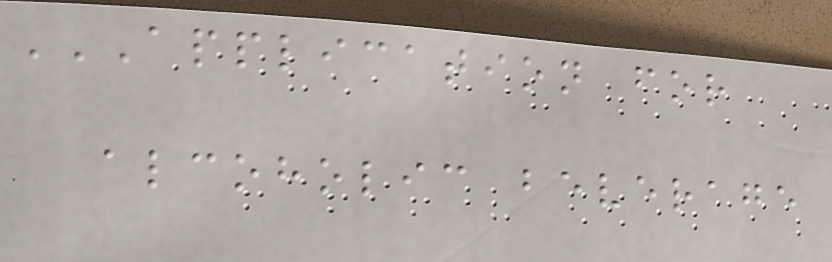APPLICATION FOR
ALCOHOLIC BEVERAGE
